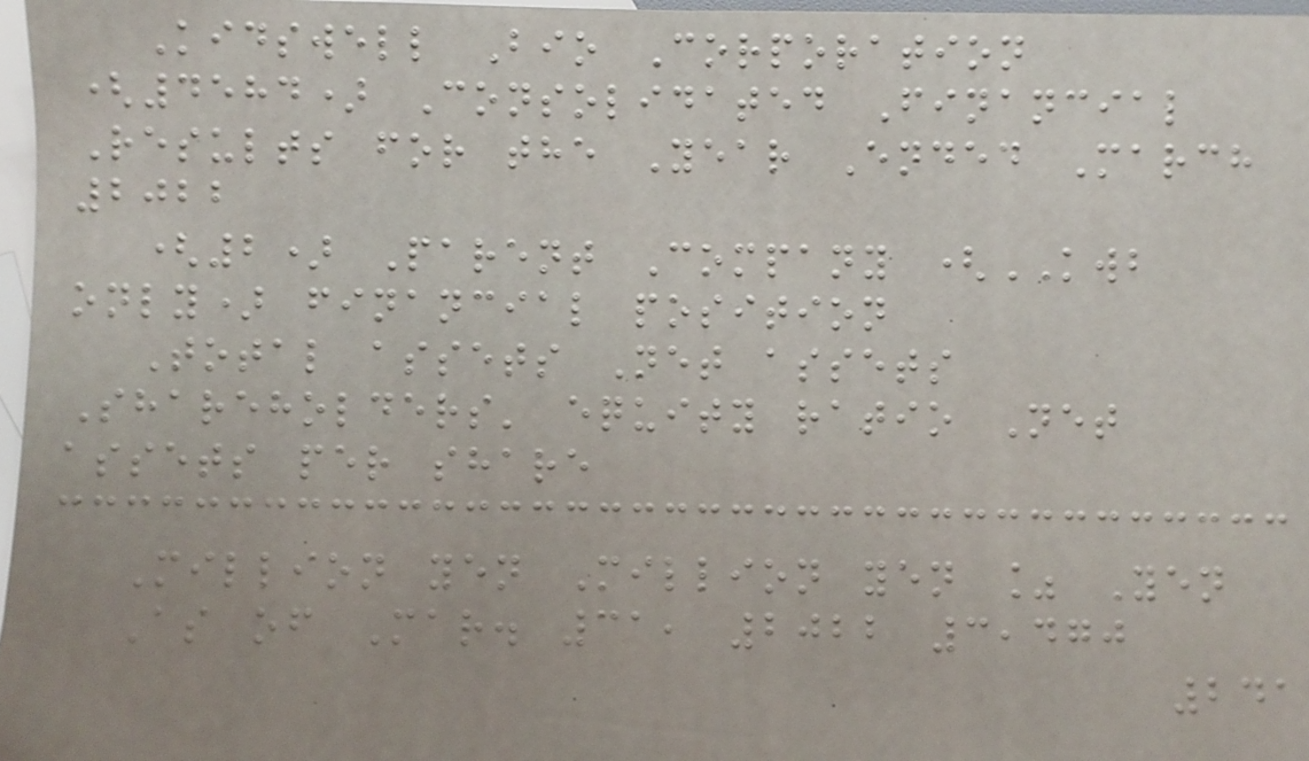Kidswell Bio Corporation
(4584) Consolidated Financial
Results for the Year Ended March
2022
(2) Parent Company (KWB
only) financial position
Total assets Net assets
Shareholders' equity ratio Net
assets per share
Million yen Million yen % Yen
As of Mar. 31, 2022 3,470
241
